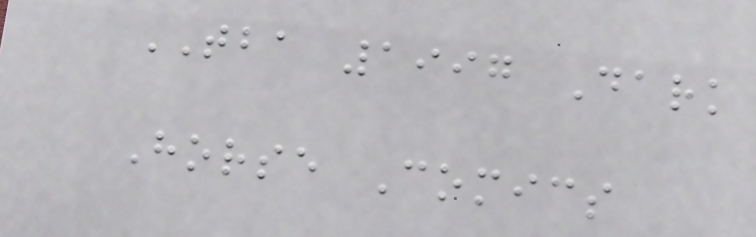TBA 1997 Dark
Horse Comics
